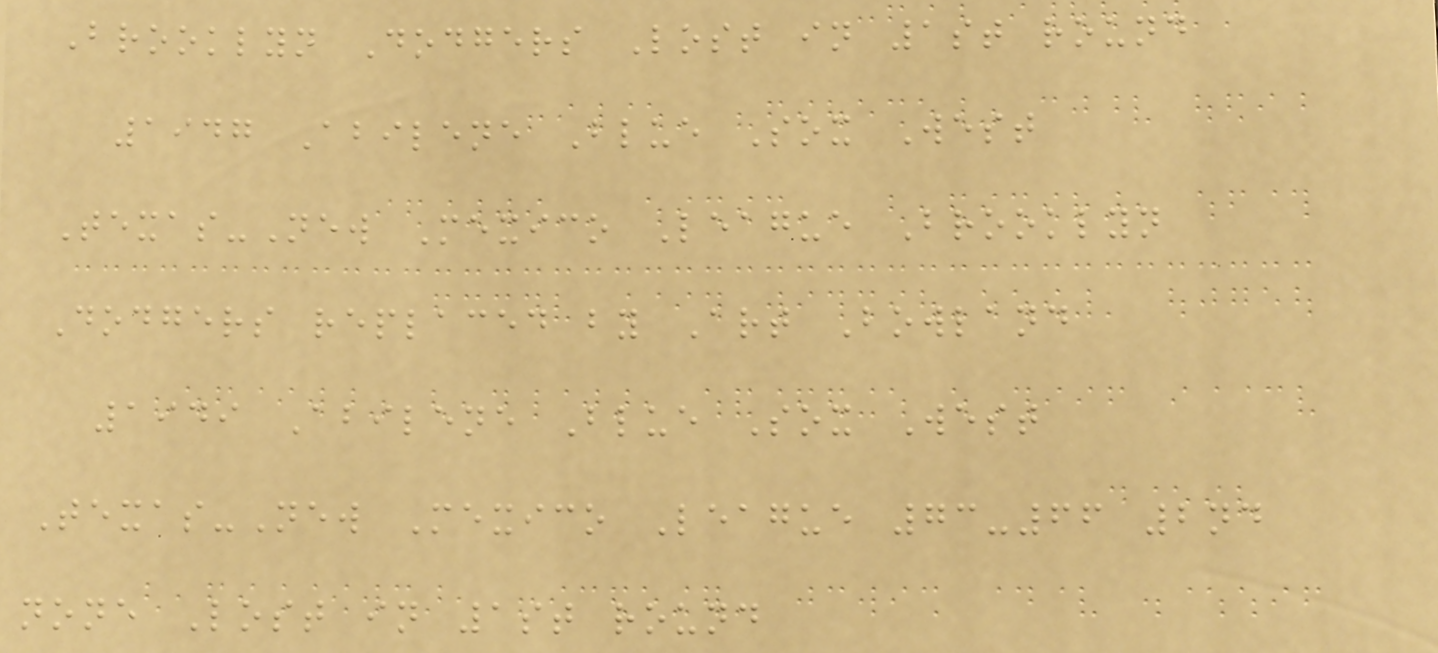Brooklyn Dodgers Lost in 1st round
1947 Abilene Blue Sox West
Texas-New Mexico League Brooklyn
Dodgers replaced by Art Bowland
1949 Abilene Blue Sox West
Texas-New Mexico League 73-66 2nd
none Lost in 1st round
